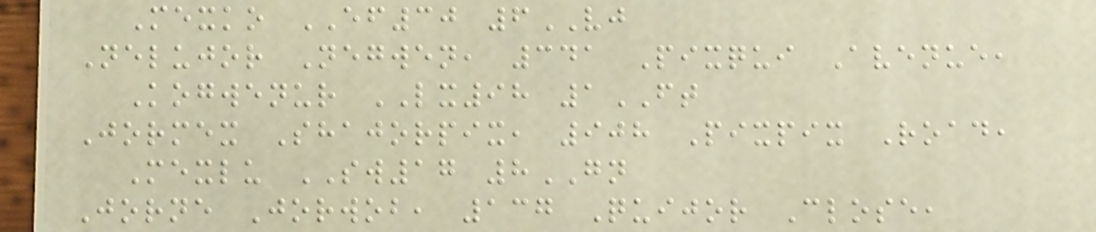Mexko EF30 6VJ
Nelujor Negwen, 341 Pixqui Avenue,
Kogwenur LX98 1FT
Jormex Shajorpix, 908 Pixpix Road,
Mexlu SW17 8GN
Jorne Jorwob, 137 Quijor Close,
